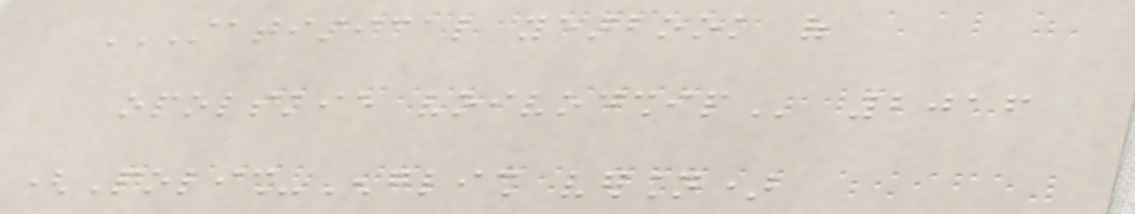STATISTICAL YEARBOOK OF
OPOLSKIE VOIVODSHIP 2016
(Polish-English version)
